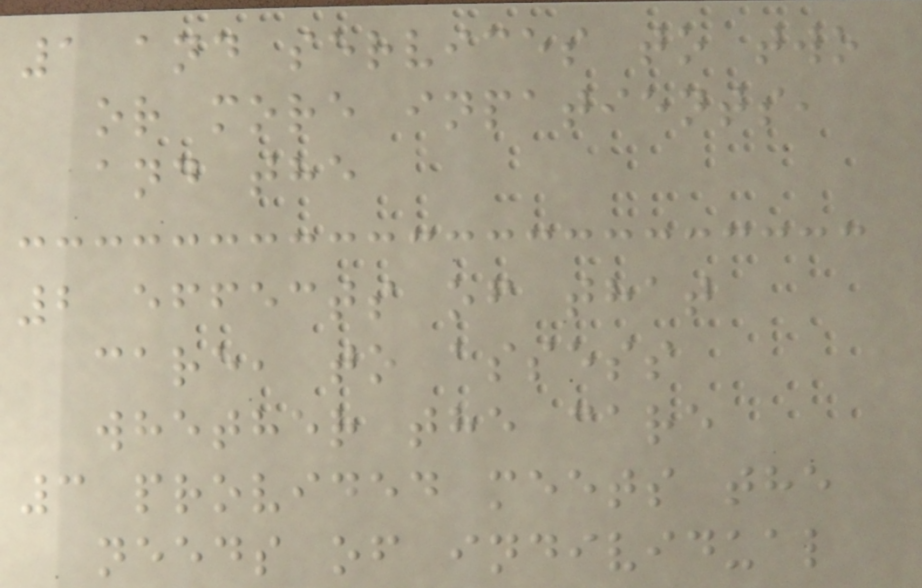1 and services to two
or more inpatients,
and the
2 effects of that
care, to assess
whether the care
3 provided meets the
needs of individual
